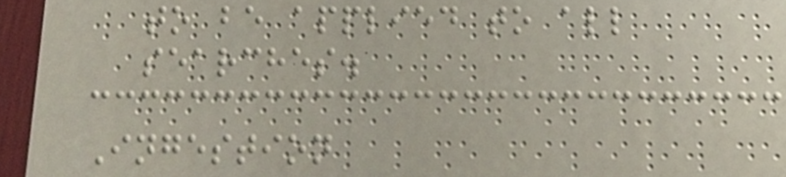to be applied to all
searches.
Ingestion
